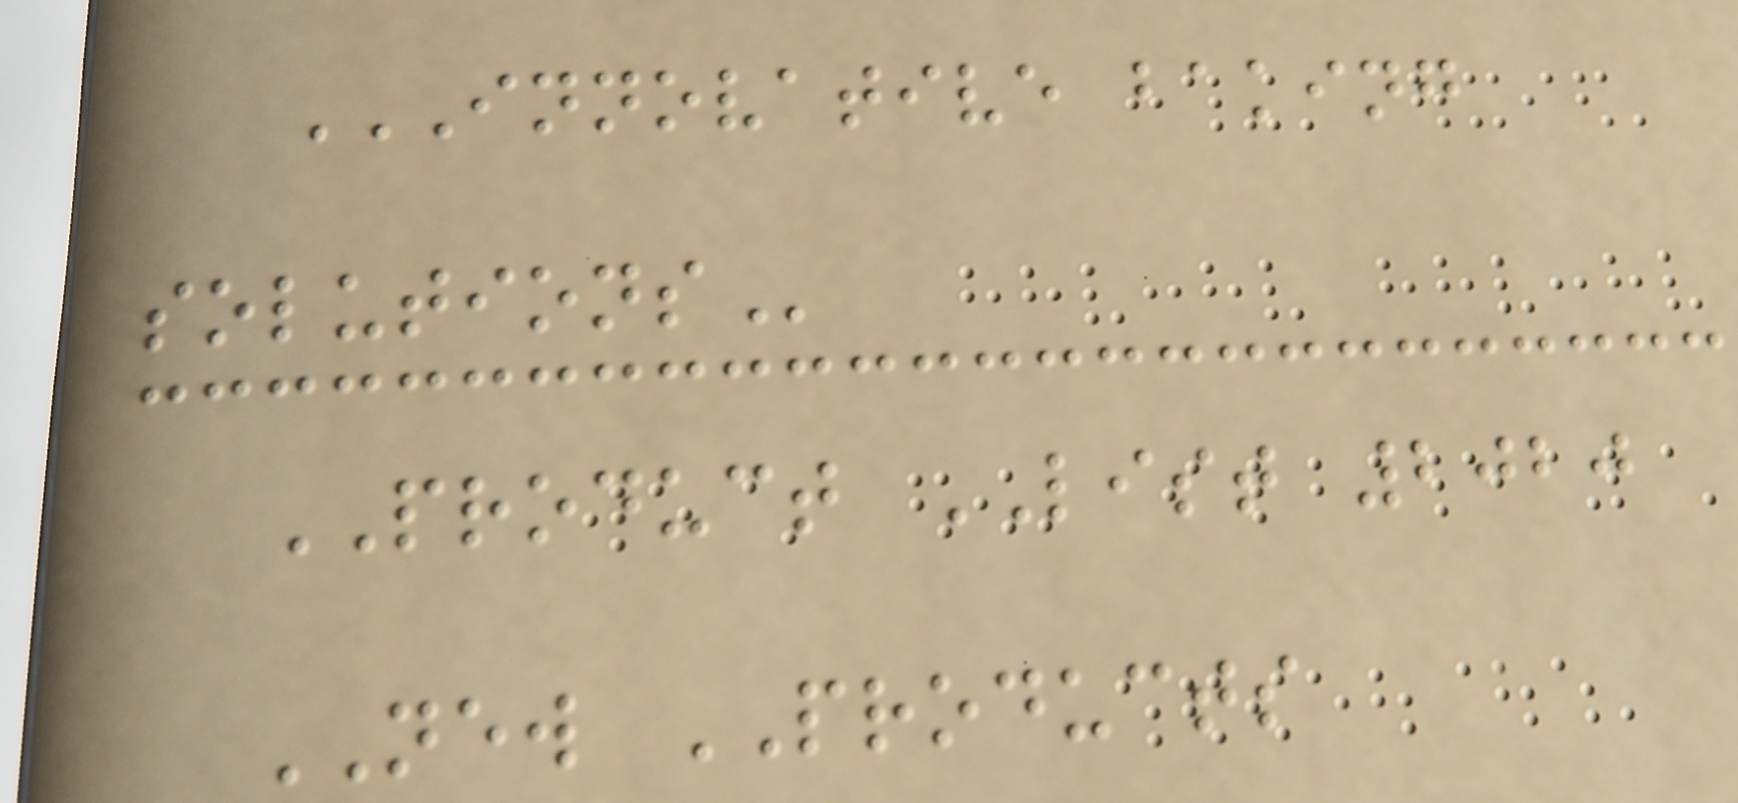INNOVATIVE BAKING
SOLUTIONS
PRODUCT LIST 2020
NEW PRODUCTS
